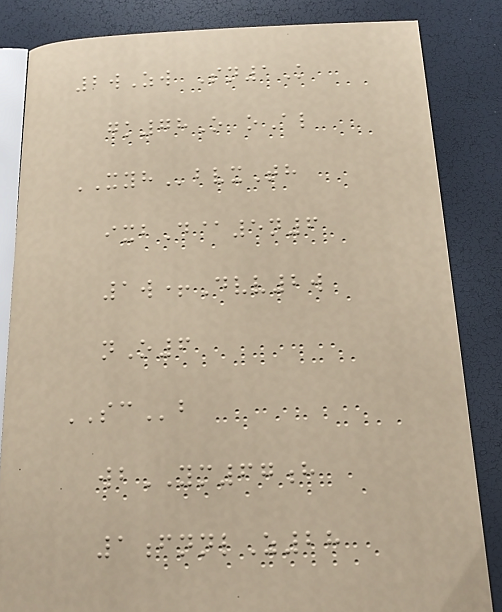2wZw Sn1K
gk78O oAl
XYHbvxTh
ixbD@5n6
1w+Dvv2w
nO6
SCb
wbYM67h
1fnnlZ28
